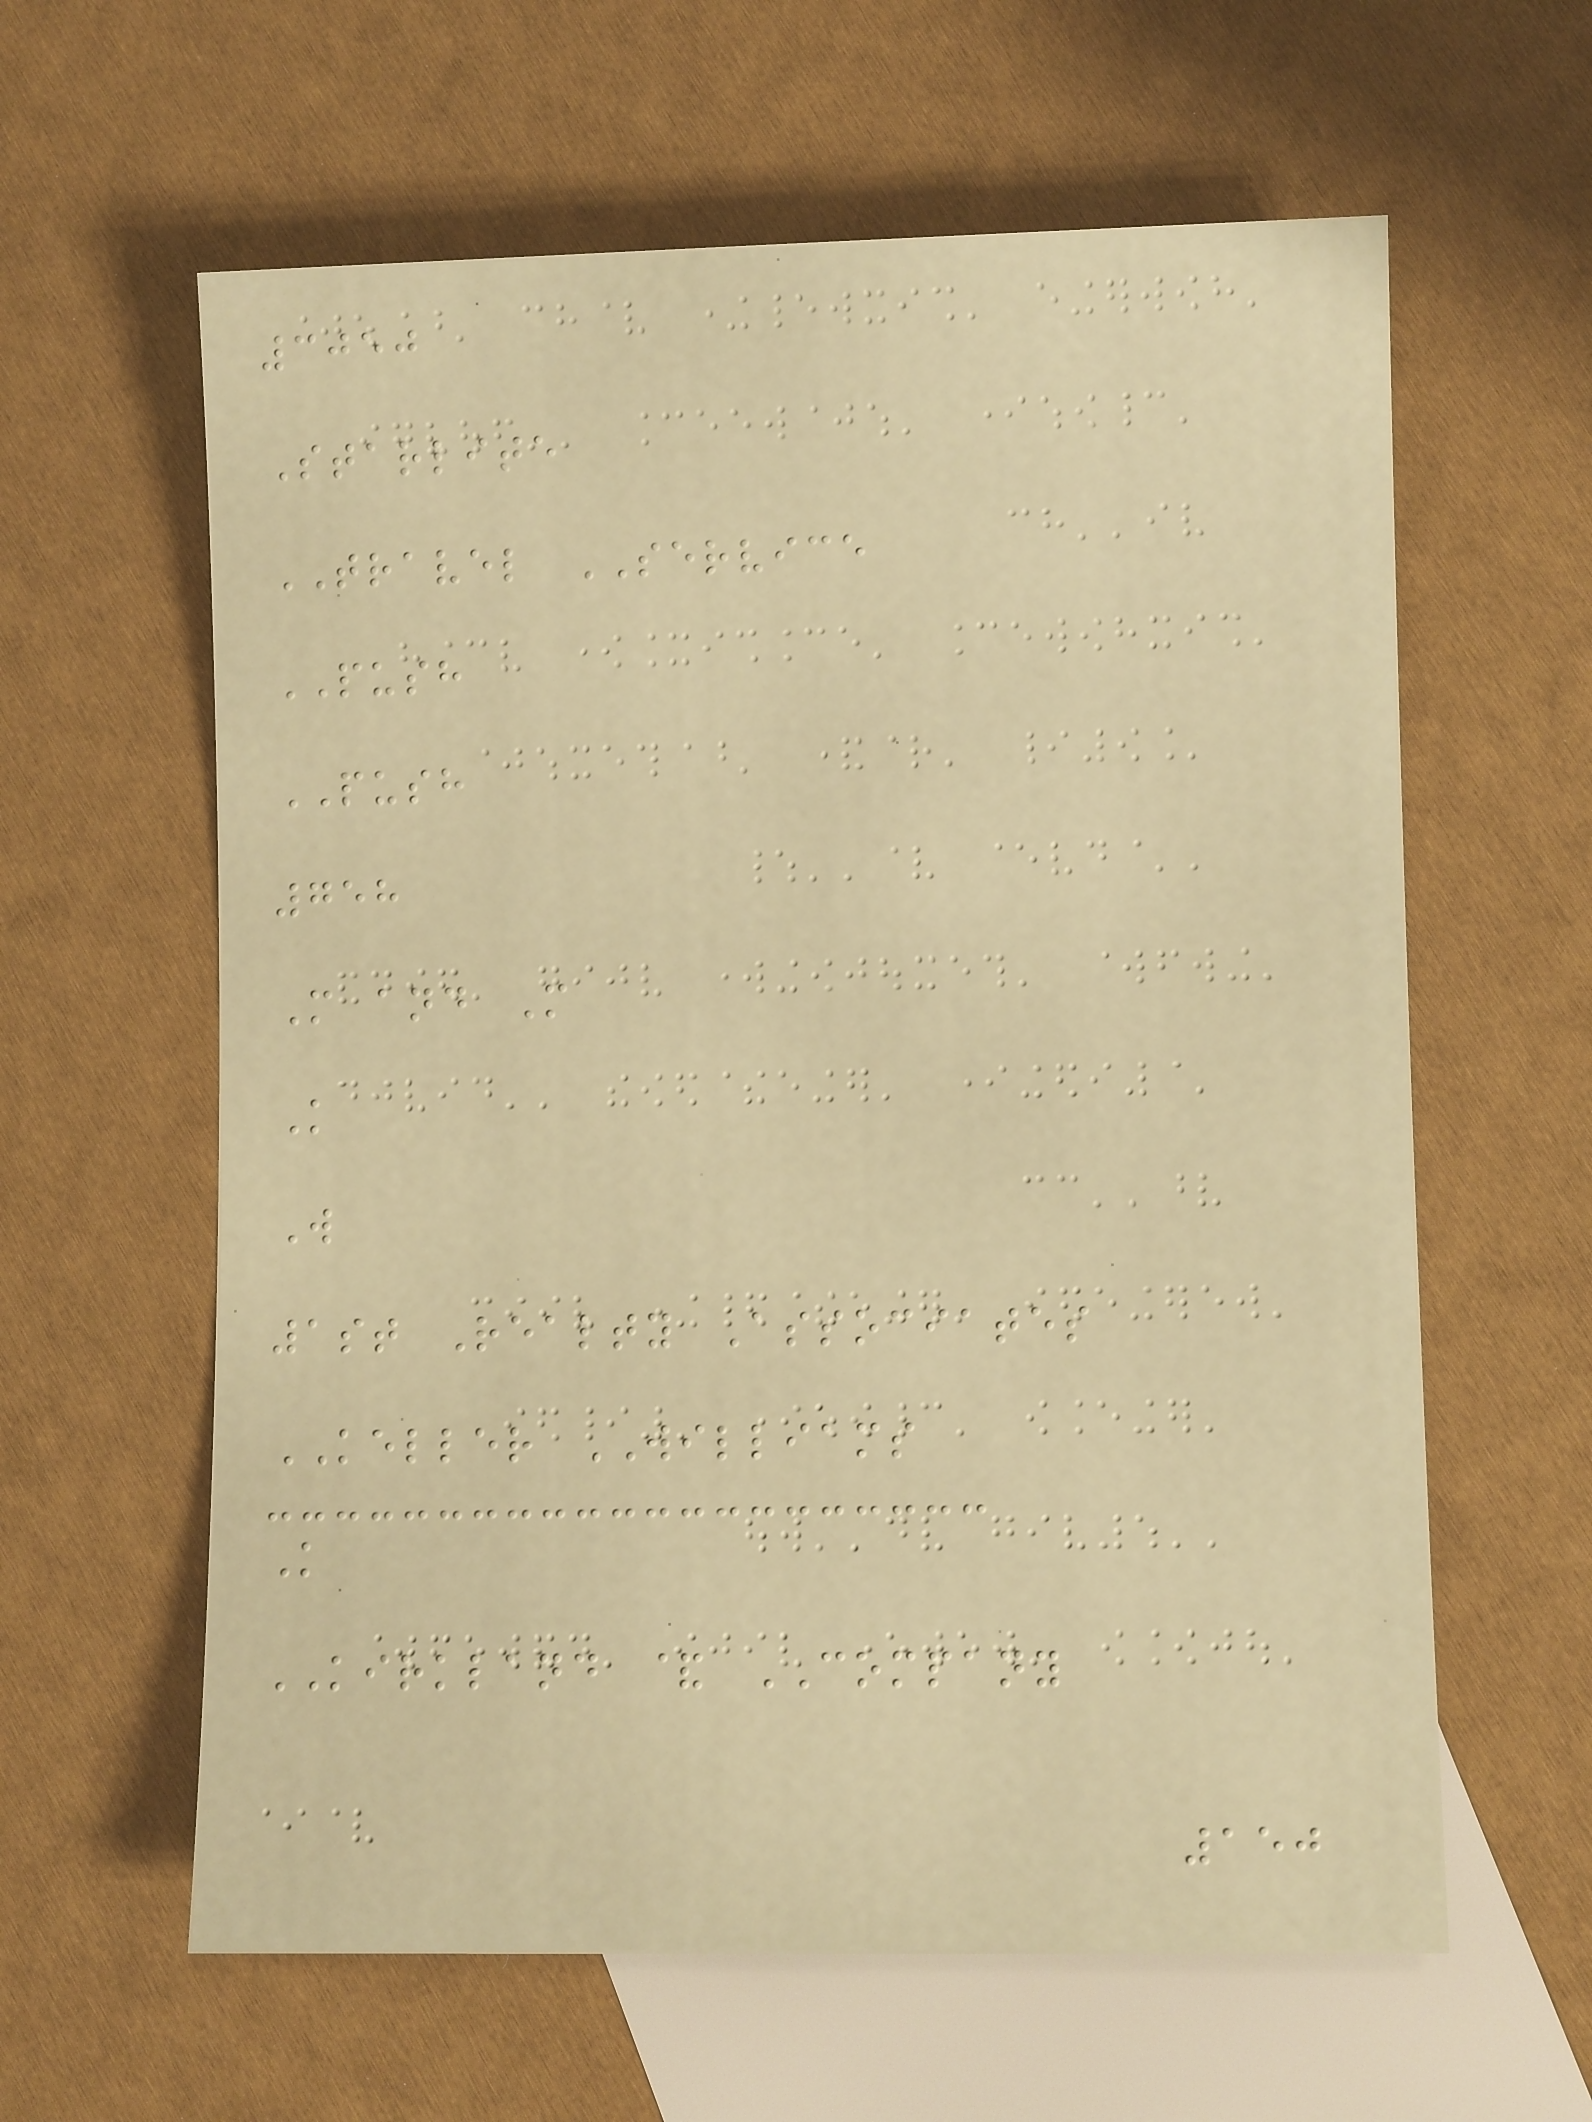3050
Starlite
TRAVEL SERVICE
PUSH
PUSH
758
M and M
K
W
1st Realty Associates
KELLER WILLIAMS
K
KIRKLAND & COMPANY
150
